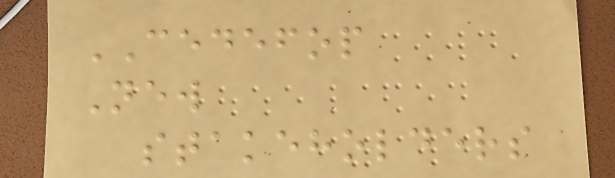CEDEFOP
New
stakeholders
